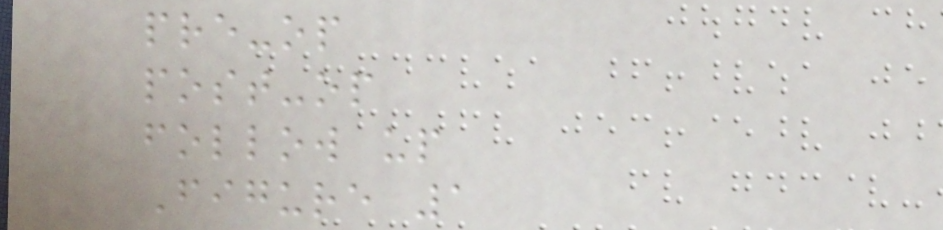pre-op
post-op
follow up
Figure 1
